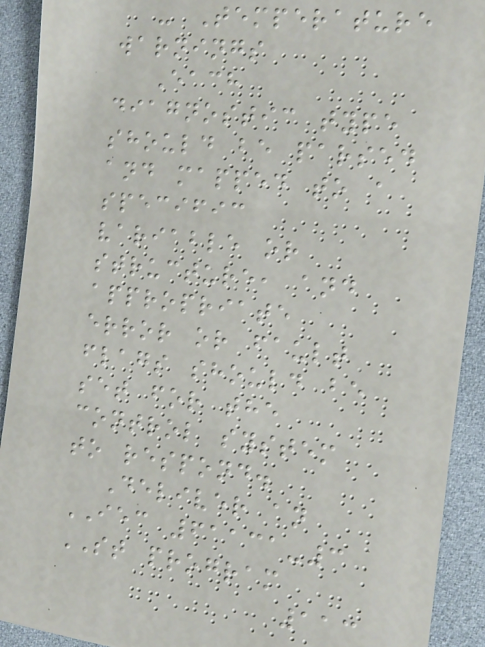- Temperature
warnings
Each
diagnostic type
should be parsed
and mapped to a
specific
variable or
structure, and
appropriate
error or fault
flags should be
set for the
control system
to respond.
Deliver an
IEC 61131-3
ST program
113
